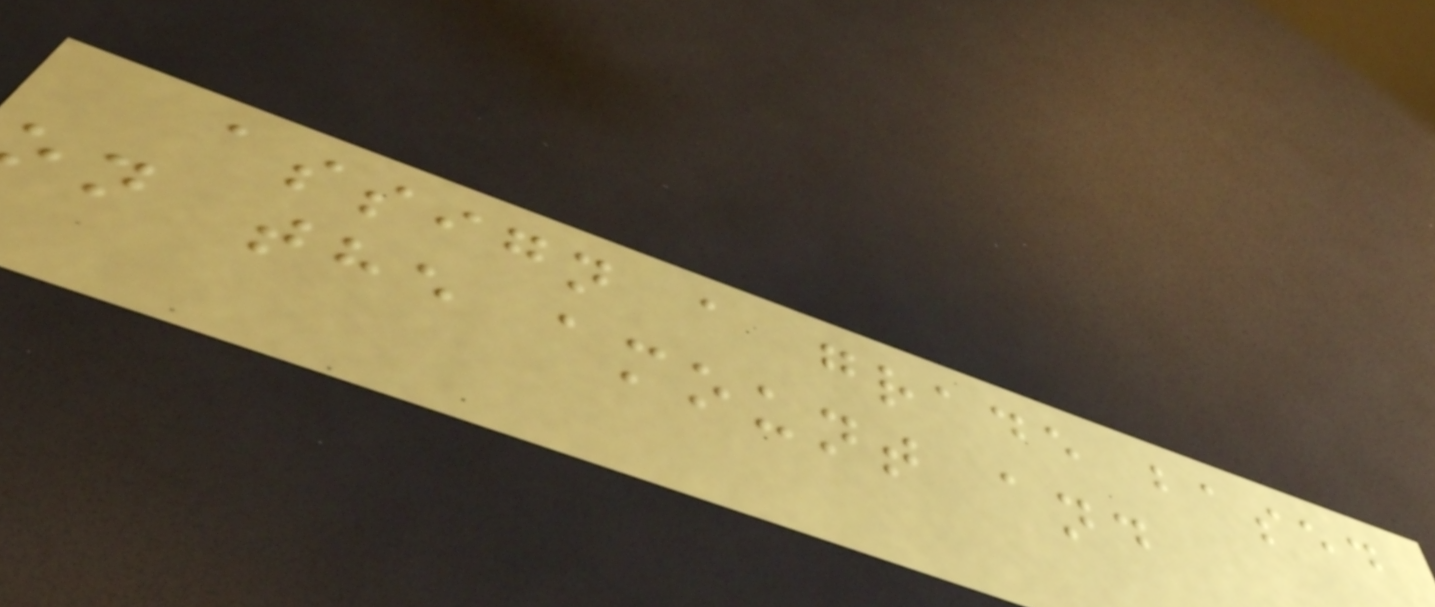assign a grade based
on the amount and
